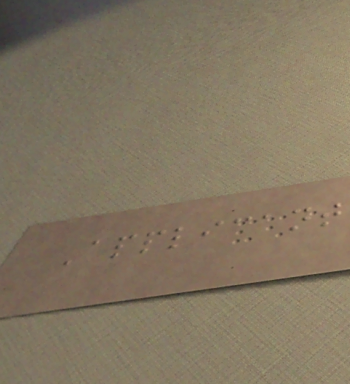Applicant
